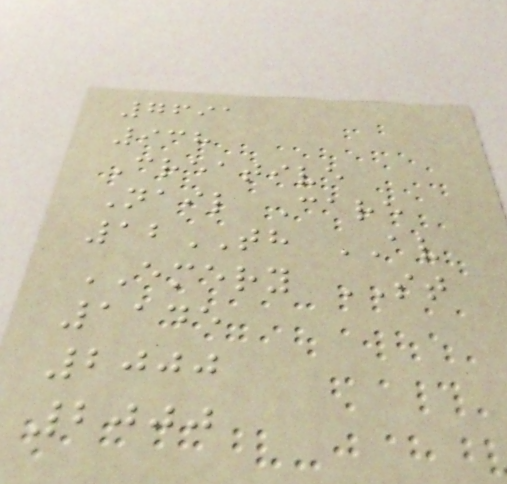7691
938
Creative
Nail Care
12TH AV
EMERY ST
1145
2000
2000
